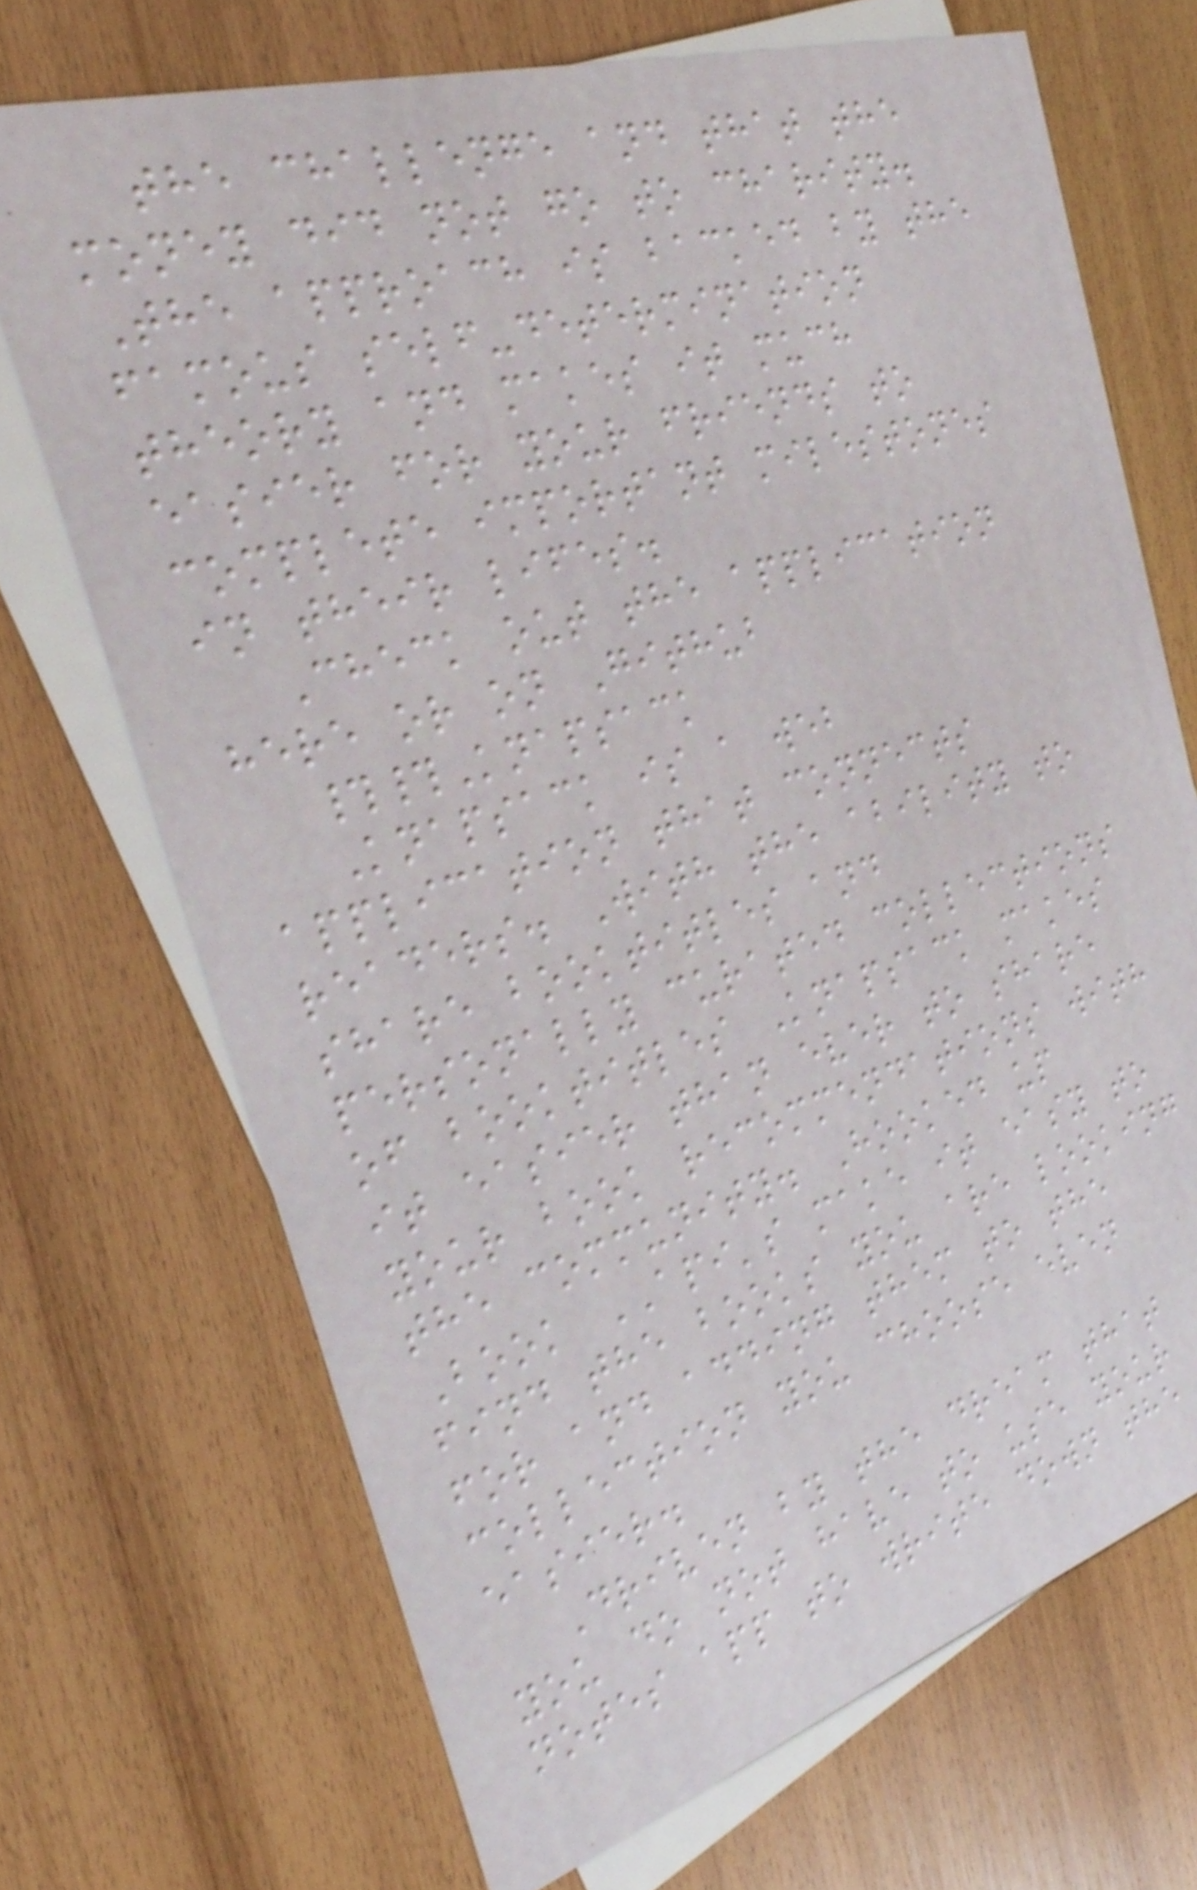the challenge and that the
money did not go to charity.
The approach is backed by the
famous self-determination
theory and makes it much
easier for your friends to
complete important milestones
in their lifes.
Check out the application
here or on Github
##Knapsack
Knapsack is a web
application that connects
readers. With the ability to
share booktitles and
personally curated collections
of booktitles Knapsack makes
it easier than ever to share
your book recommendations with
the community. Hooked up
Book API's make it easy to
find the books you are looking
for and adding them to the
collection you choose even
easier.
Driven by the dream that
you do not have to use your
notes app to write down the
